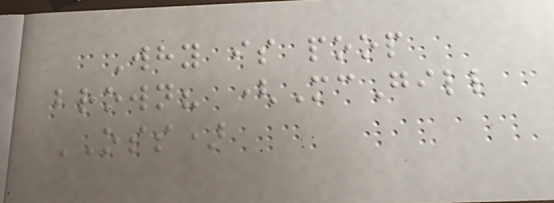Why is poop
brown? (McGill
OSS)
